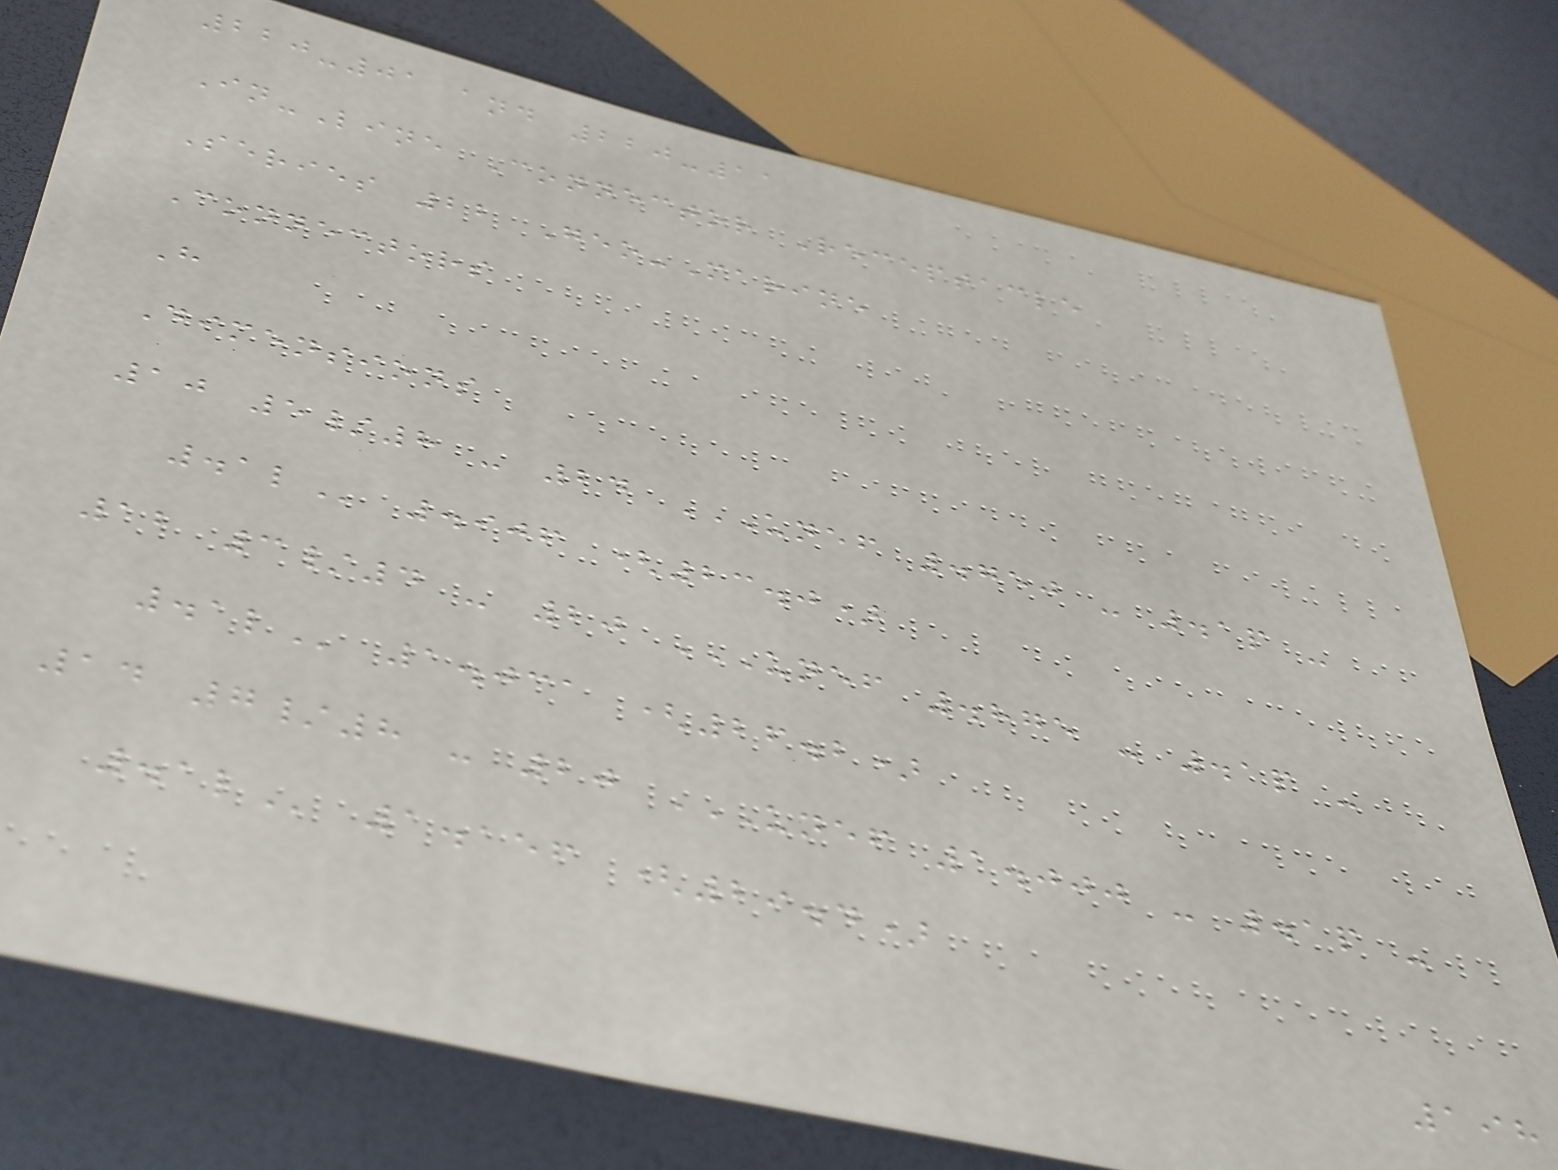220-01 and 220-11
In-Line Connector Receptacle
Series 22 Geo-Marine
Connectors
H
Dimensions
10 5/8 - 24 UNEF .750 - .1P -
.1L .906 (23.0)
12 3/4 - 20 UNEF .875 - .1P -
.1L 1.031 (26.2)
14 7/8 - 20 UNEF 1.000 - .1P -
.1L 1.156 (29.4)
198
